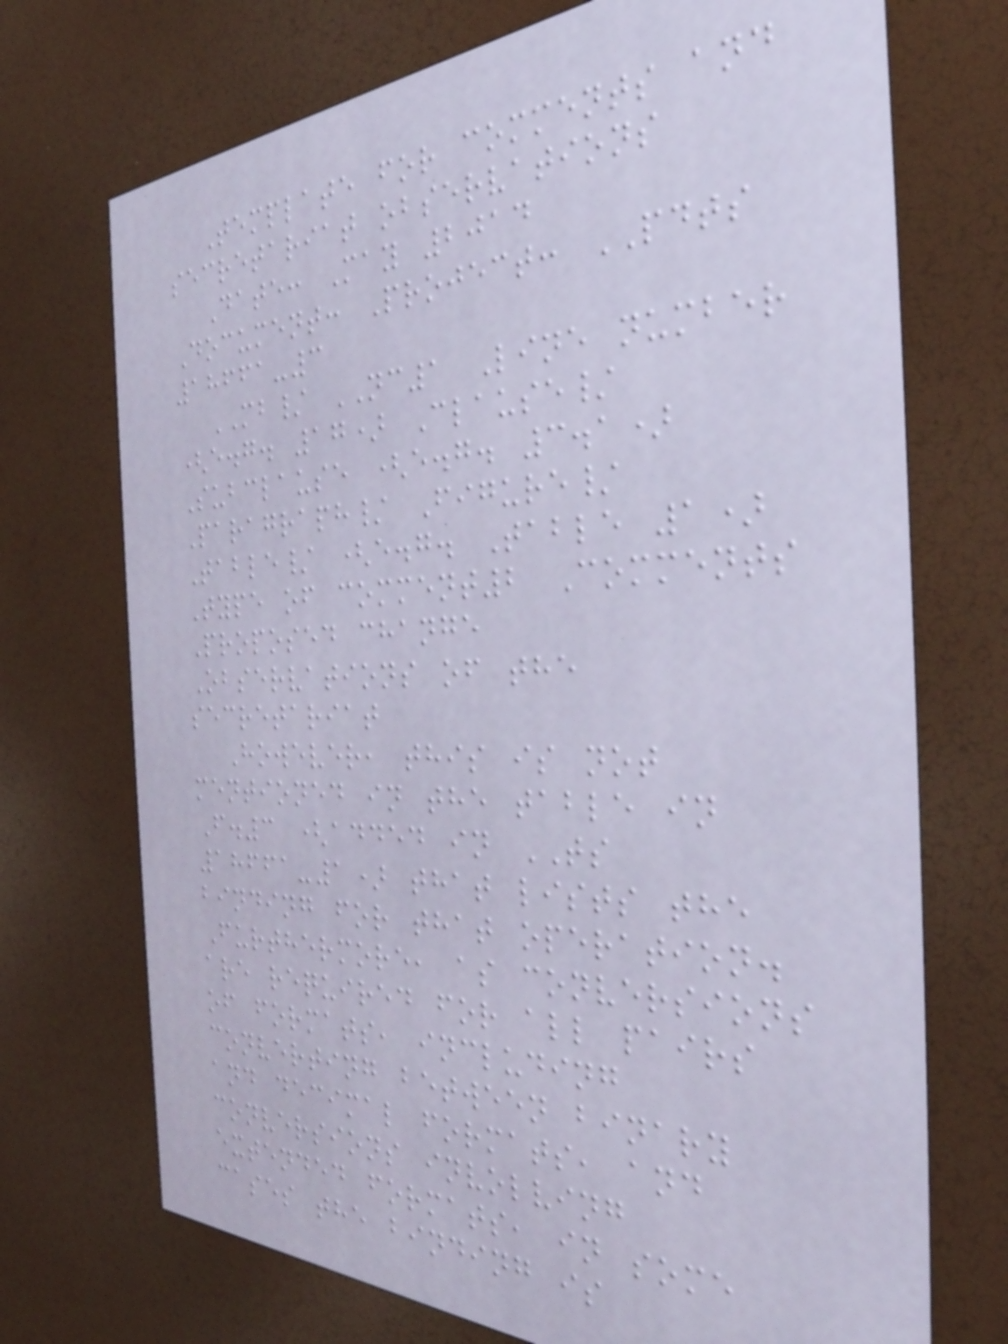Template for comments and
secretariat observations
Date: May 2014
Document: Project: PDTS
18661-3
MB/ NC1 Line number
(e.g. 17) Clause/
Subclause (e.g. 3.1)
Paragraph/ Figure/
Table/ (e.g. Table 1)
Type of comment2 Comments
Proposed change
Observations of the
secretariat
However, this is not
mentioned in the table in
F.3 (added in TS
18661-1) that lists the
binding for that operation.
Furthermore, as conversions
are required for all pairs
of formats, including
converting between binary
and decimal formats, and
conversions involving
extended formats, in some
cases the binding is
